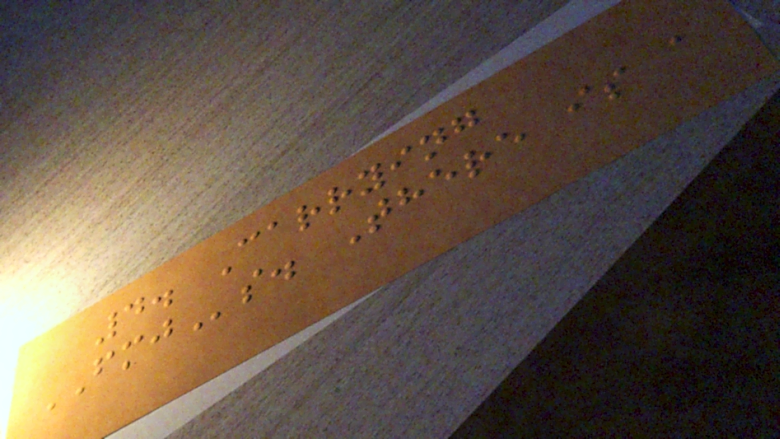4. Carrying
FMJs. There is a
